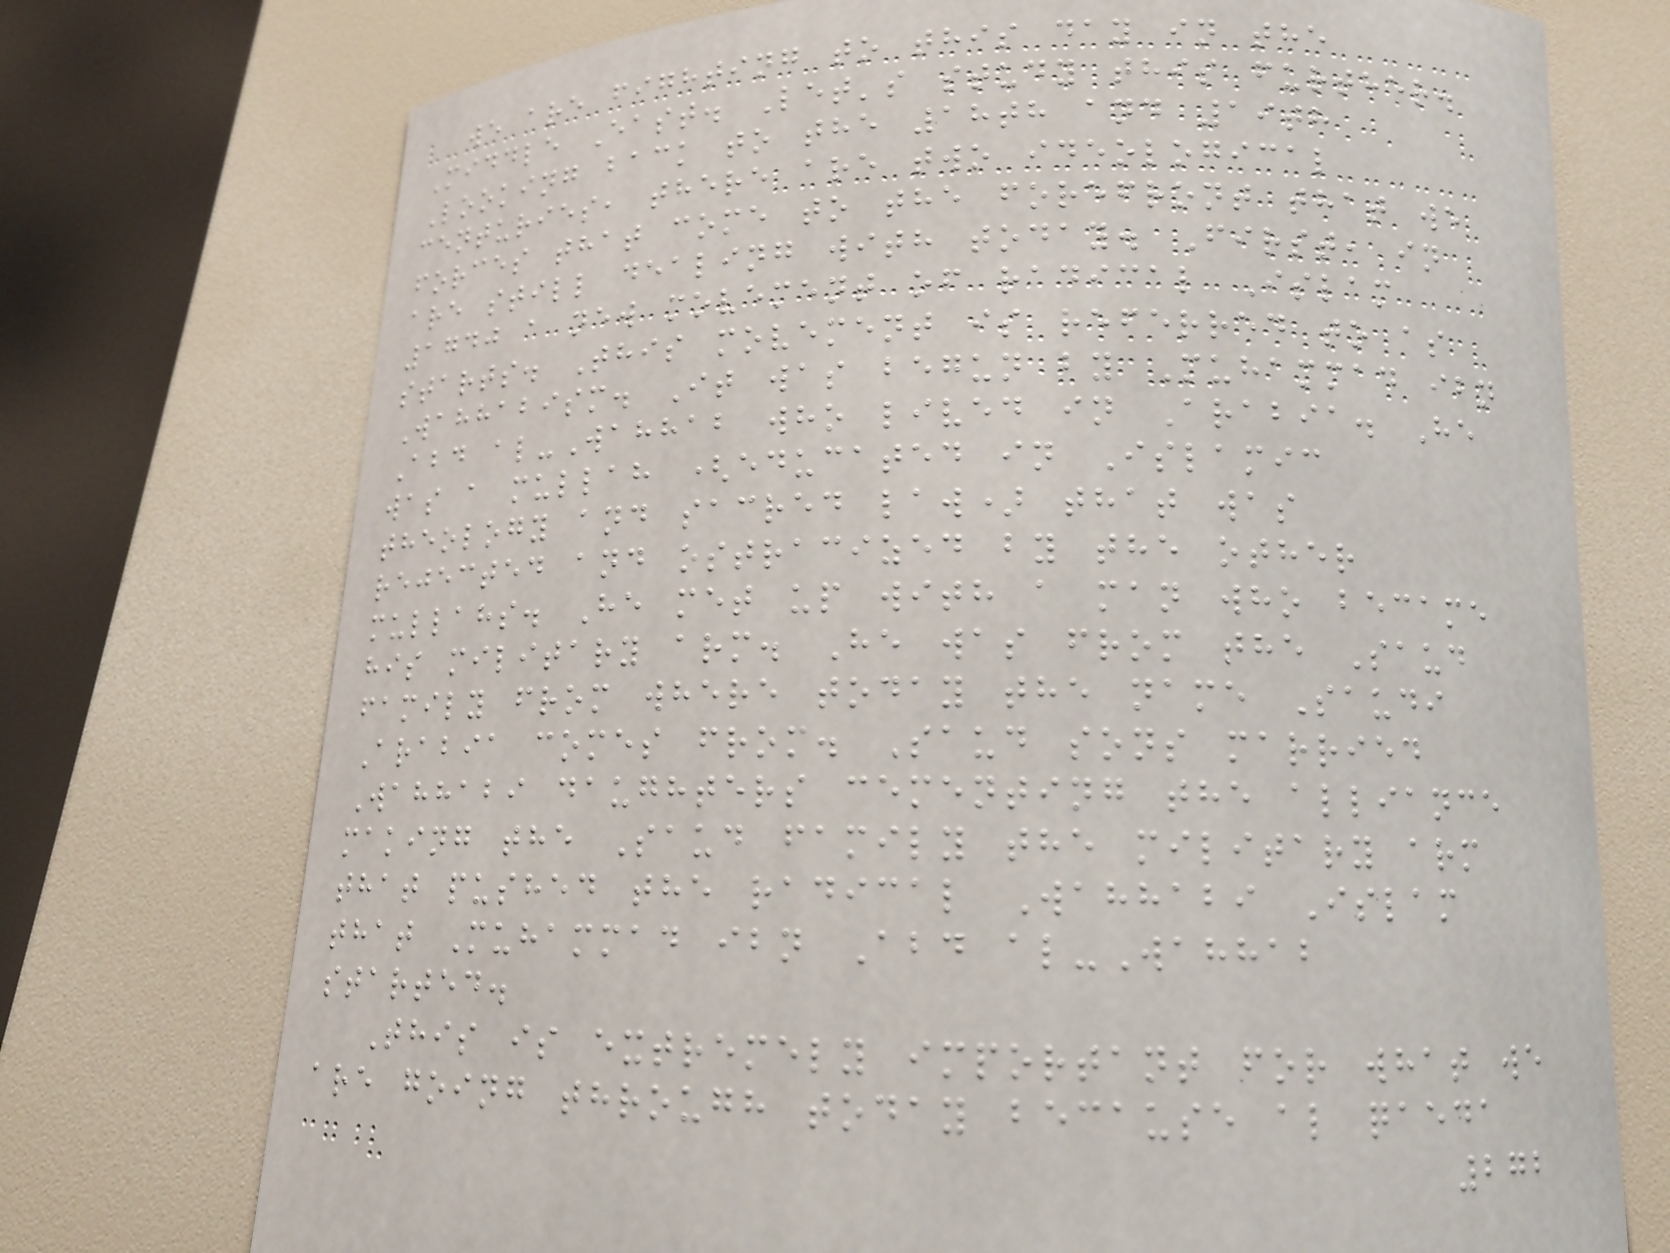we are fighting to this day in the
Middle East. Let's study this further.
Looking back to the 18th and 19th
centuries, there are two ideological
forces that come to the forefront that we
are still dealing with today. First, in
1740 a new movement of radical Islam
starts. This movement is referred to as
Wahhabism. It was begun by Muhammad ibn
Abd al-Wahhab who lived in Arabia. He
was a mullah (educated in Islamic
theology and sacred law) that was
rejected and ostracized by the other
mullahs. He met up with a man who became
his military arm. He was from the Saud
family from where today the name Saudi
Arabia comes from. Saud sons married
Wahhabi daughters cementing the alliance
making the Saud family the military arm
that pushed the radical Wahhabi Islam
that Muhammad ibn Abd al-Wahhab
started.
This is extremely important for what we
are going through today because al qaeda
272
